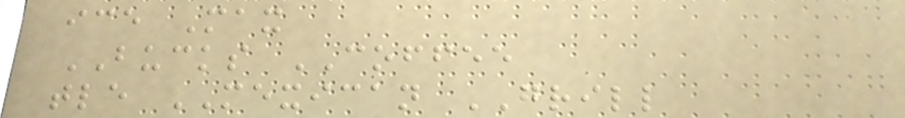ice Max
BUCKS COFFEE
tle MEXICAN GRILL
